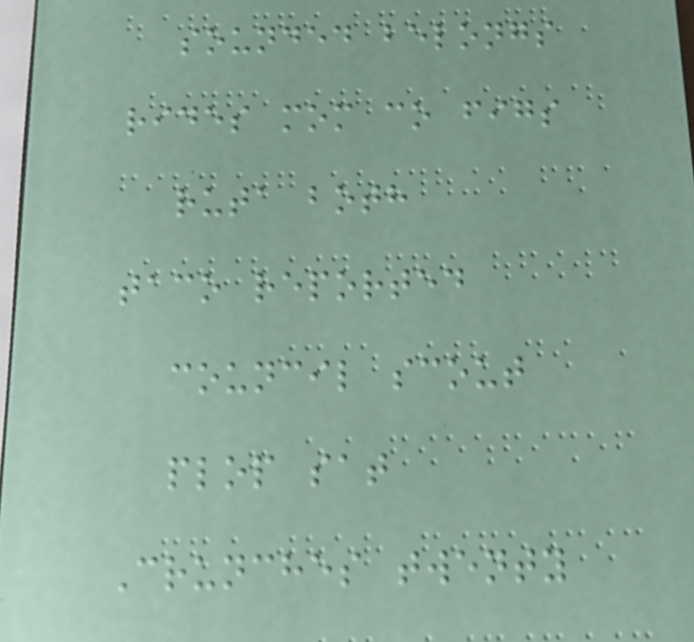sounded belongs
rides mom co figs
ruta both
taco reported
council scout
plop sat
Crunches twenty
